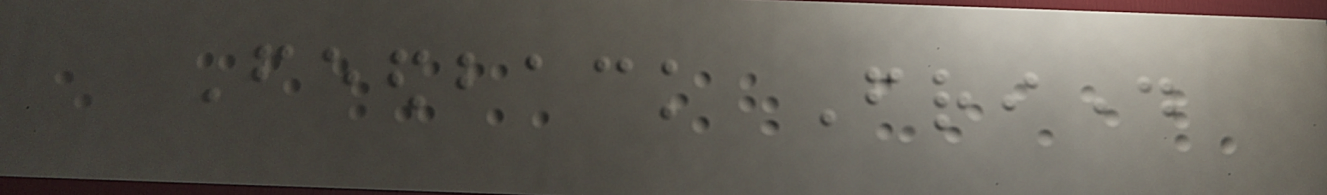Feedback Friday
